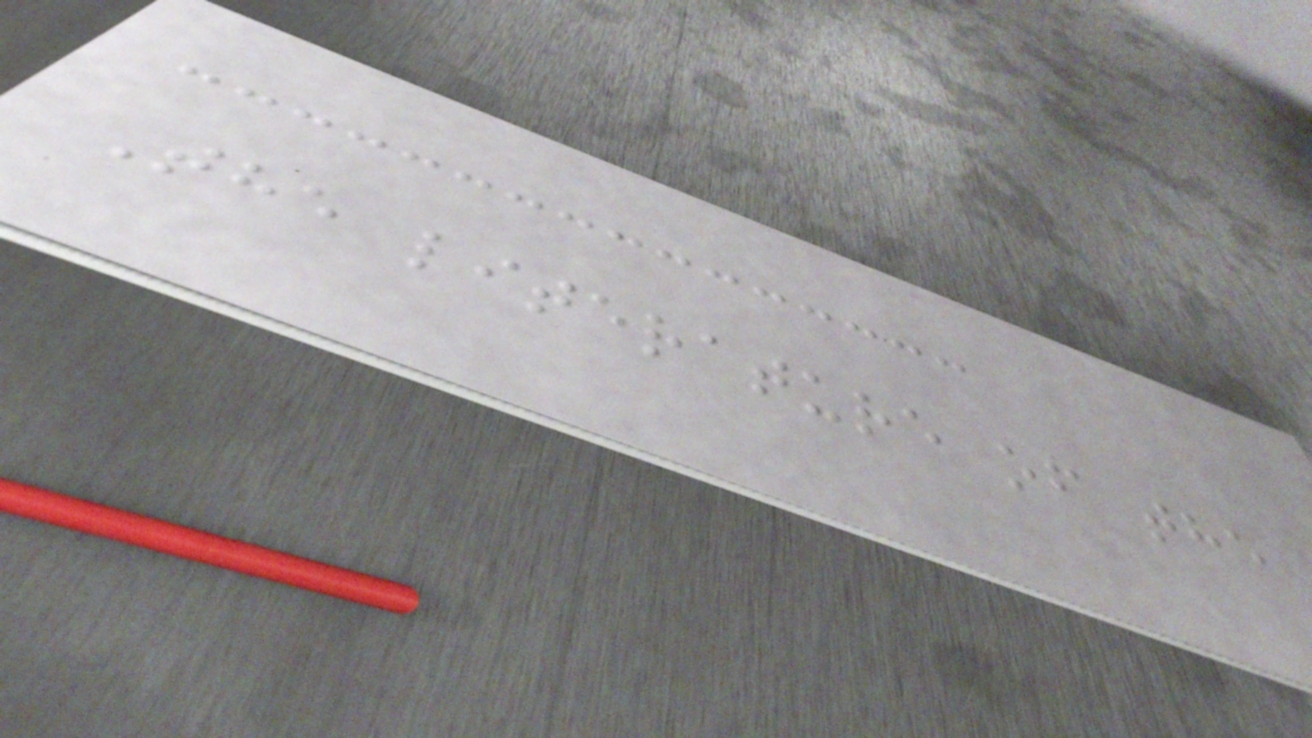The literature of the
